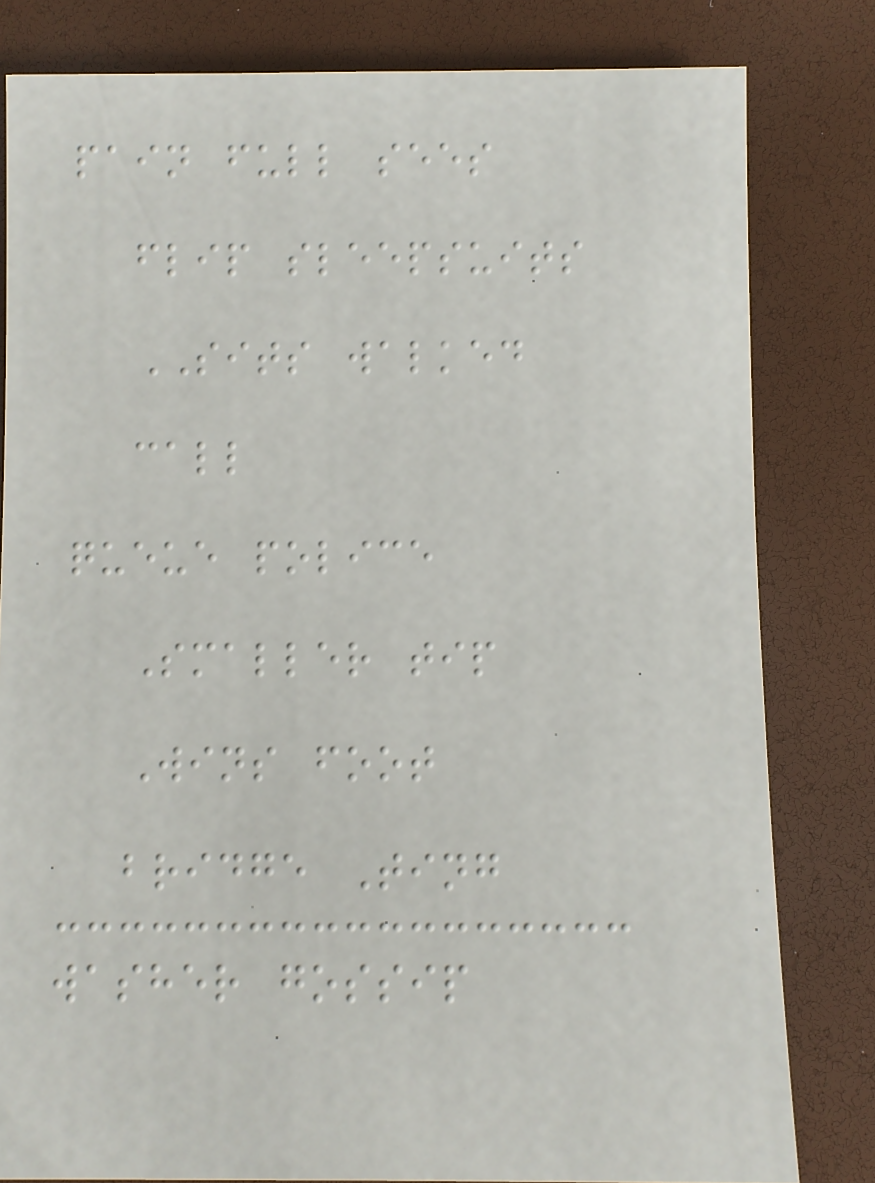pain full sees
flip sleepsuits
SITS walked
call
queue police
Smaller tip
Wins foot
bridge Ting
washer gossip
